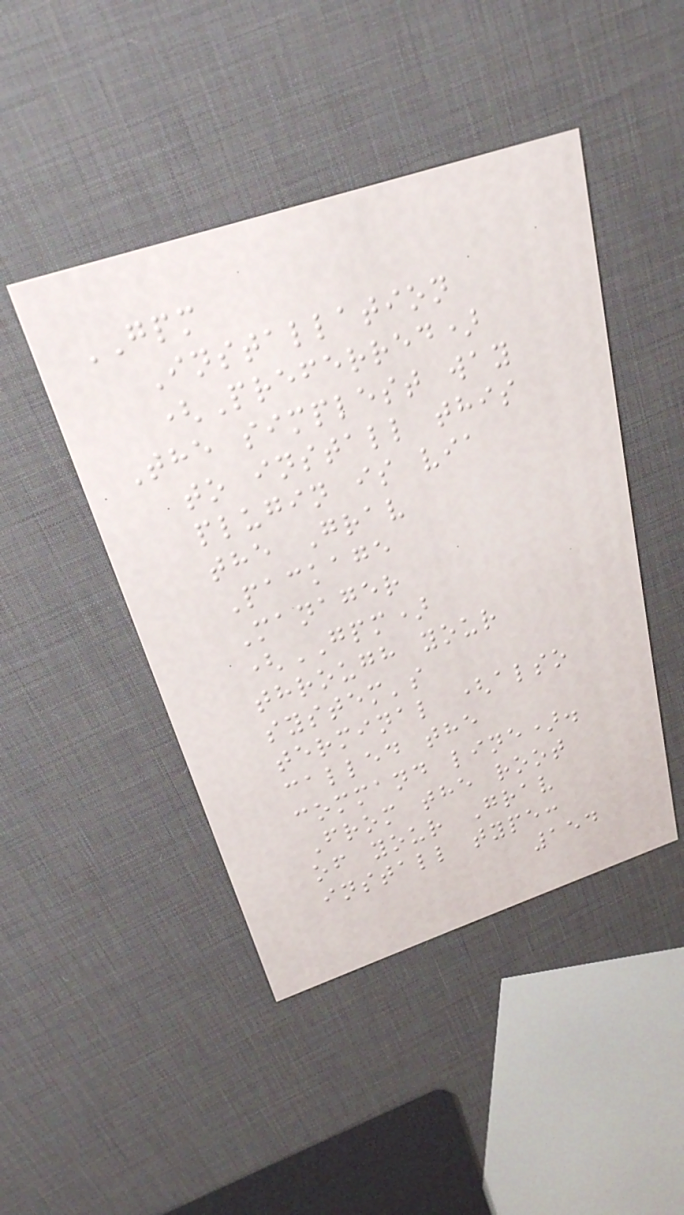GPM
Installation
(Preferred)
The simplest way
to install this
plugin is via
the Grav
Package
Manager
(GPM)
through your
system's
terminal (also
called the
command line).
From the root
of your Grav
install type:
154
